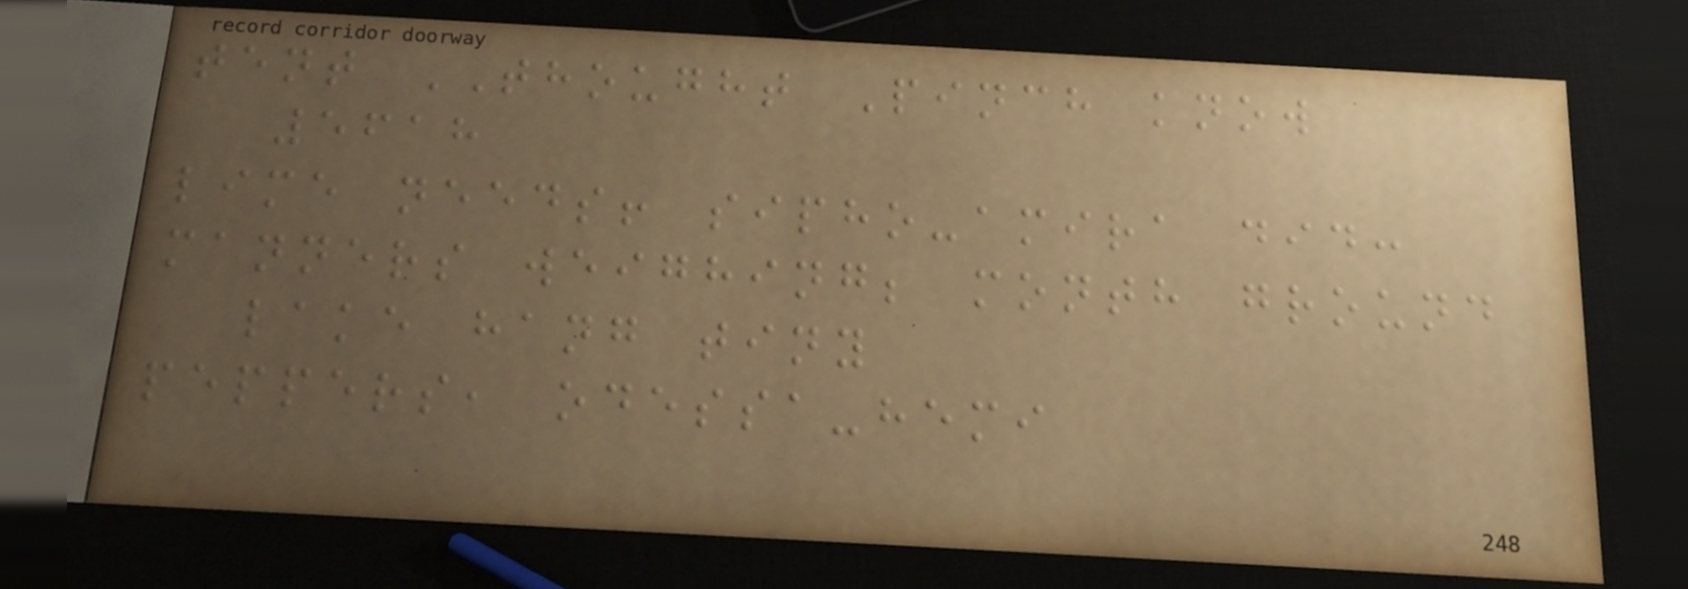tent THOUGHT Pinch know
5618
lime needs! sipho-amira did:
manners weighing; month ground
lake hang tiny
peppers, odessa-hemi
